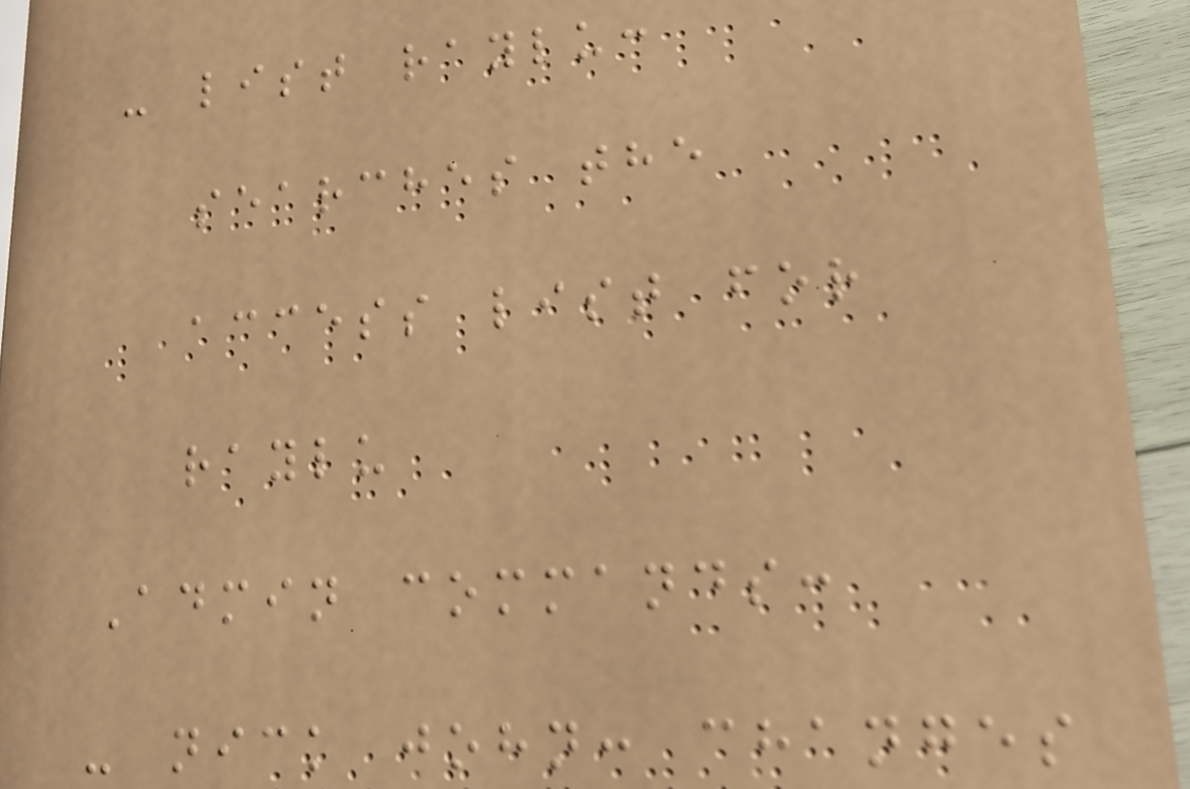- list raylu:
searches the
access list for
raylu
Admin commands:
- nick john: changes
